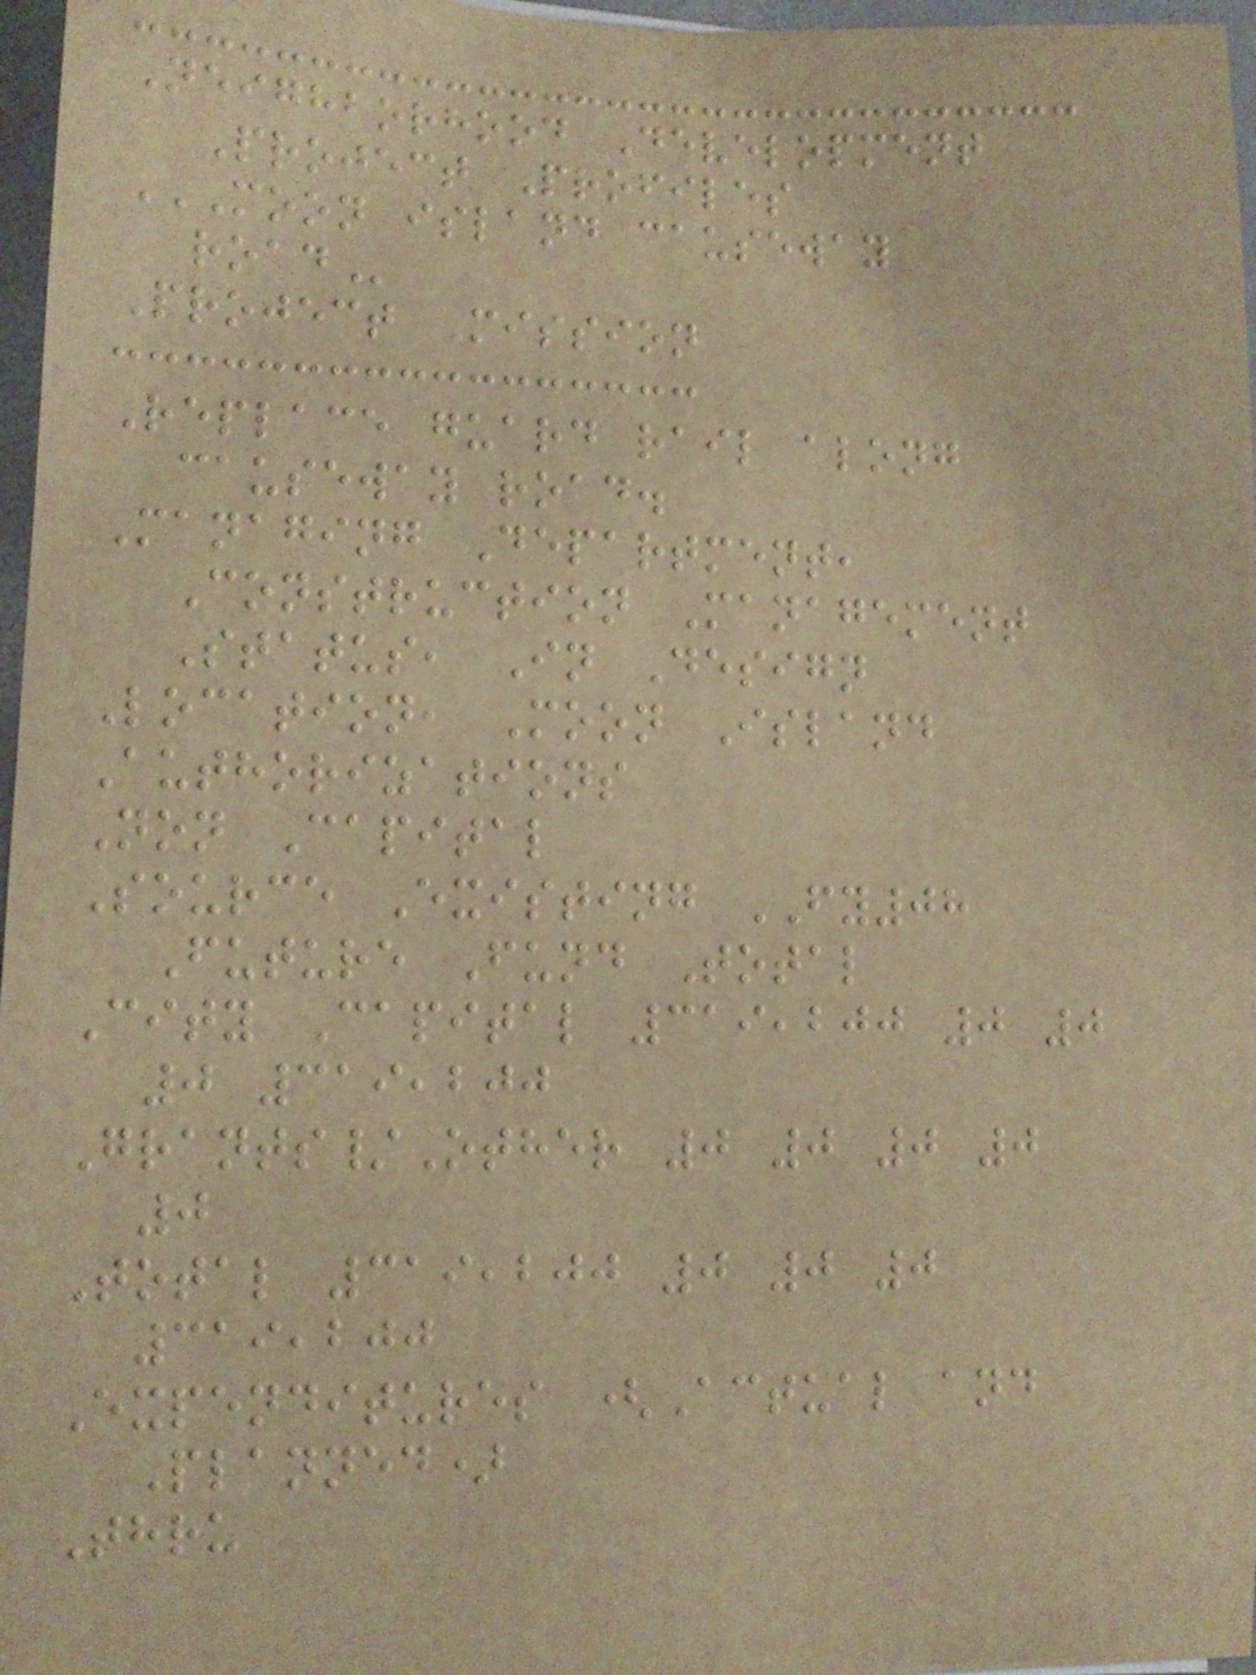Neighborhood Development
Project Profiles
MOON ISLAND CAUSEWAY
ROAD
Project Mission
Replace guard rail along
causeway road.
Managing Department,
Construction Management
Status, In Design
Location, Moon Island
Authorizations
Non Capital
Source Existing FY08
Future Fund Total
City Capital 319,200 0 0
0 319,200
Grants/Other 0 0 0 0
0
Total 319,200 0 0 0
319,200
Expenditures (Actual and
Planned)
Thru
